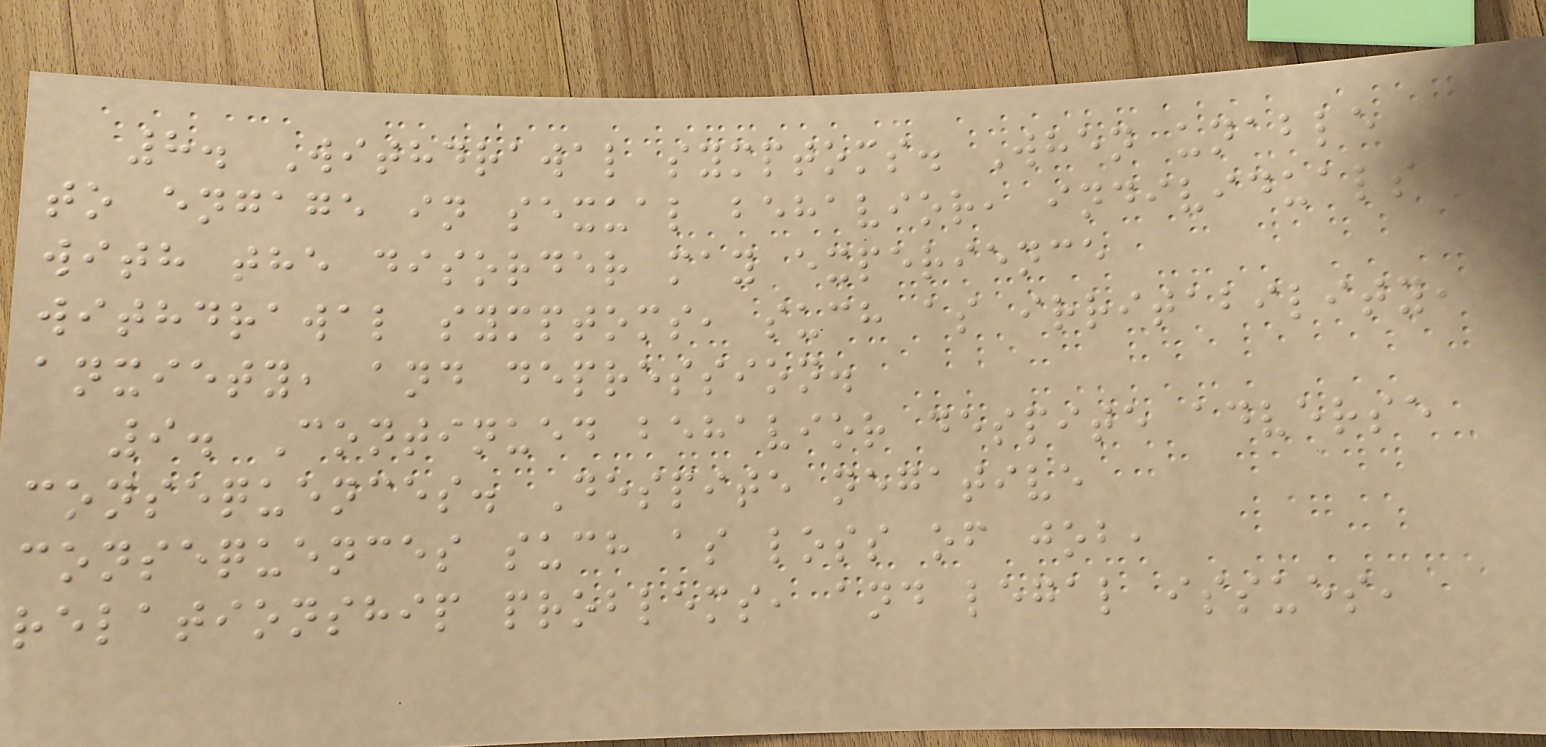8. Withdrawal symptoms. When unable
to engage in sexual behavior, individuals
with the disorder may experience
withdrawal symptoms, such as irritability,
anxiety, and depression.
9. Continued behavior despite adverse
consequences. Despite negative
consequences such as loss of job,
relationship problems, and legal issues,
